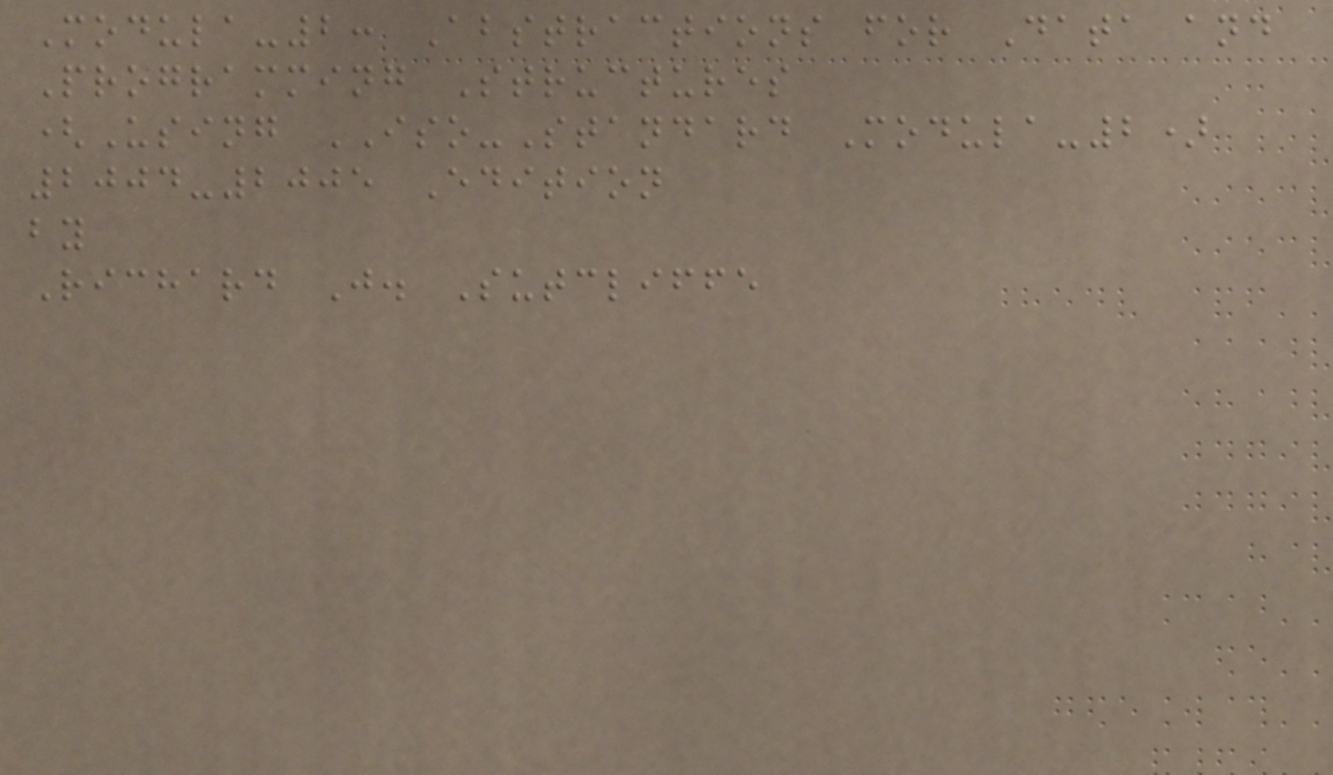Modula-2: Abstractions for Data and
Programming Structures
(Using ISO-Standard Modula-2)
2004-2005 Edition
by
Richard J. Sutcliffe
